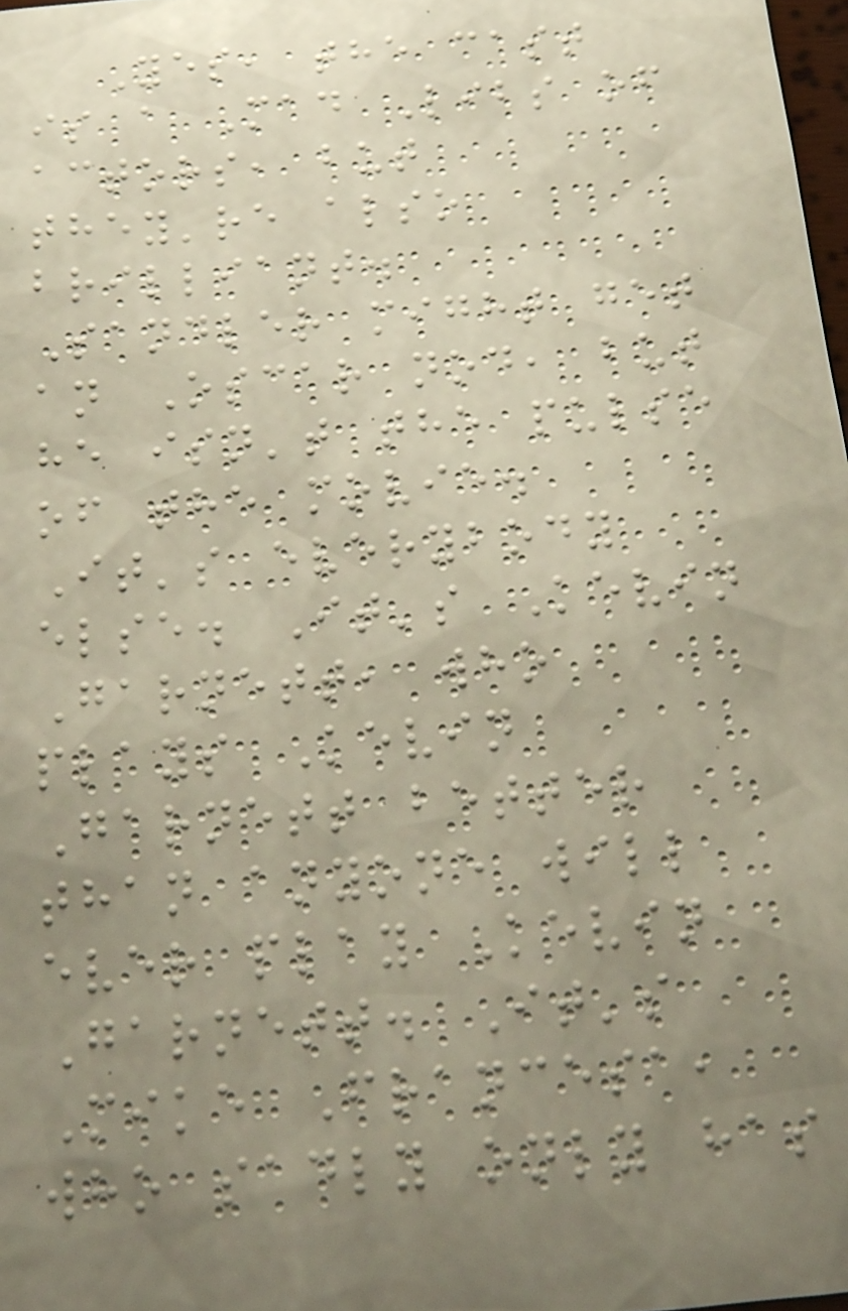Yes, the cast
is a Mad Libs of
actors, but
they're also
brilliant.
Sandler might get
an Oscar nod, but
he isn't the pulse
of the movie.
It's everybody
else. It's Kevin
Garnett, who
plays Kevin
Garnett better
than anyone will
ever play Kevin
Garnett. It's
Mike Francesa,
who sadly only has
